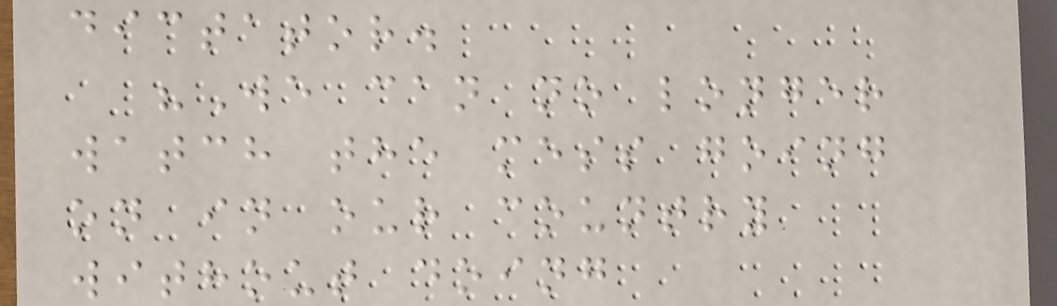dictator.
"We can no longer
watch the mess going
on in our country
without doing
